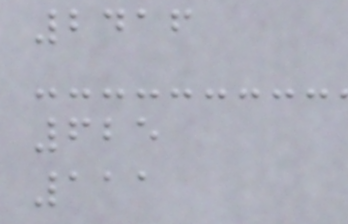2416
625
111
